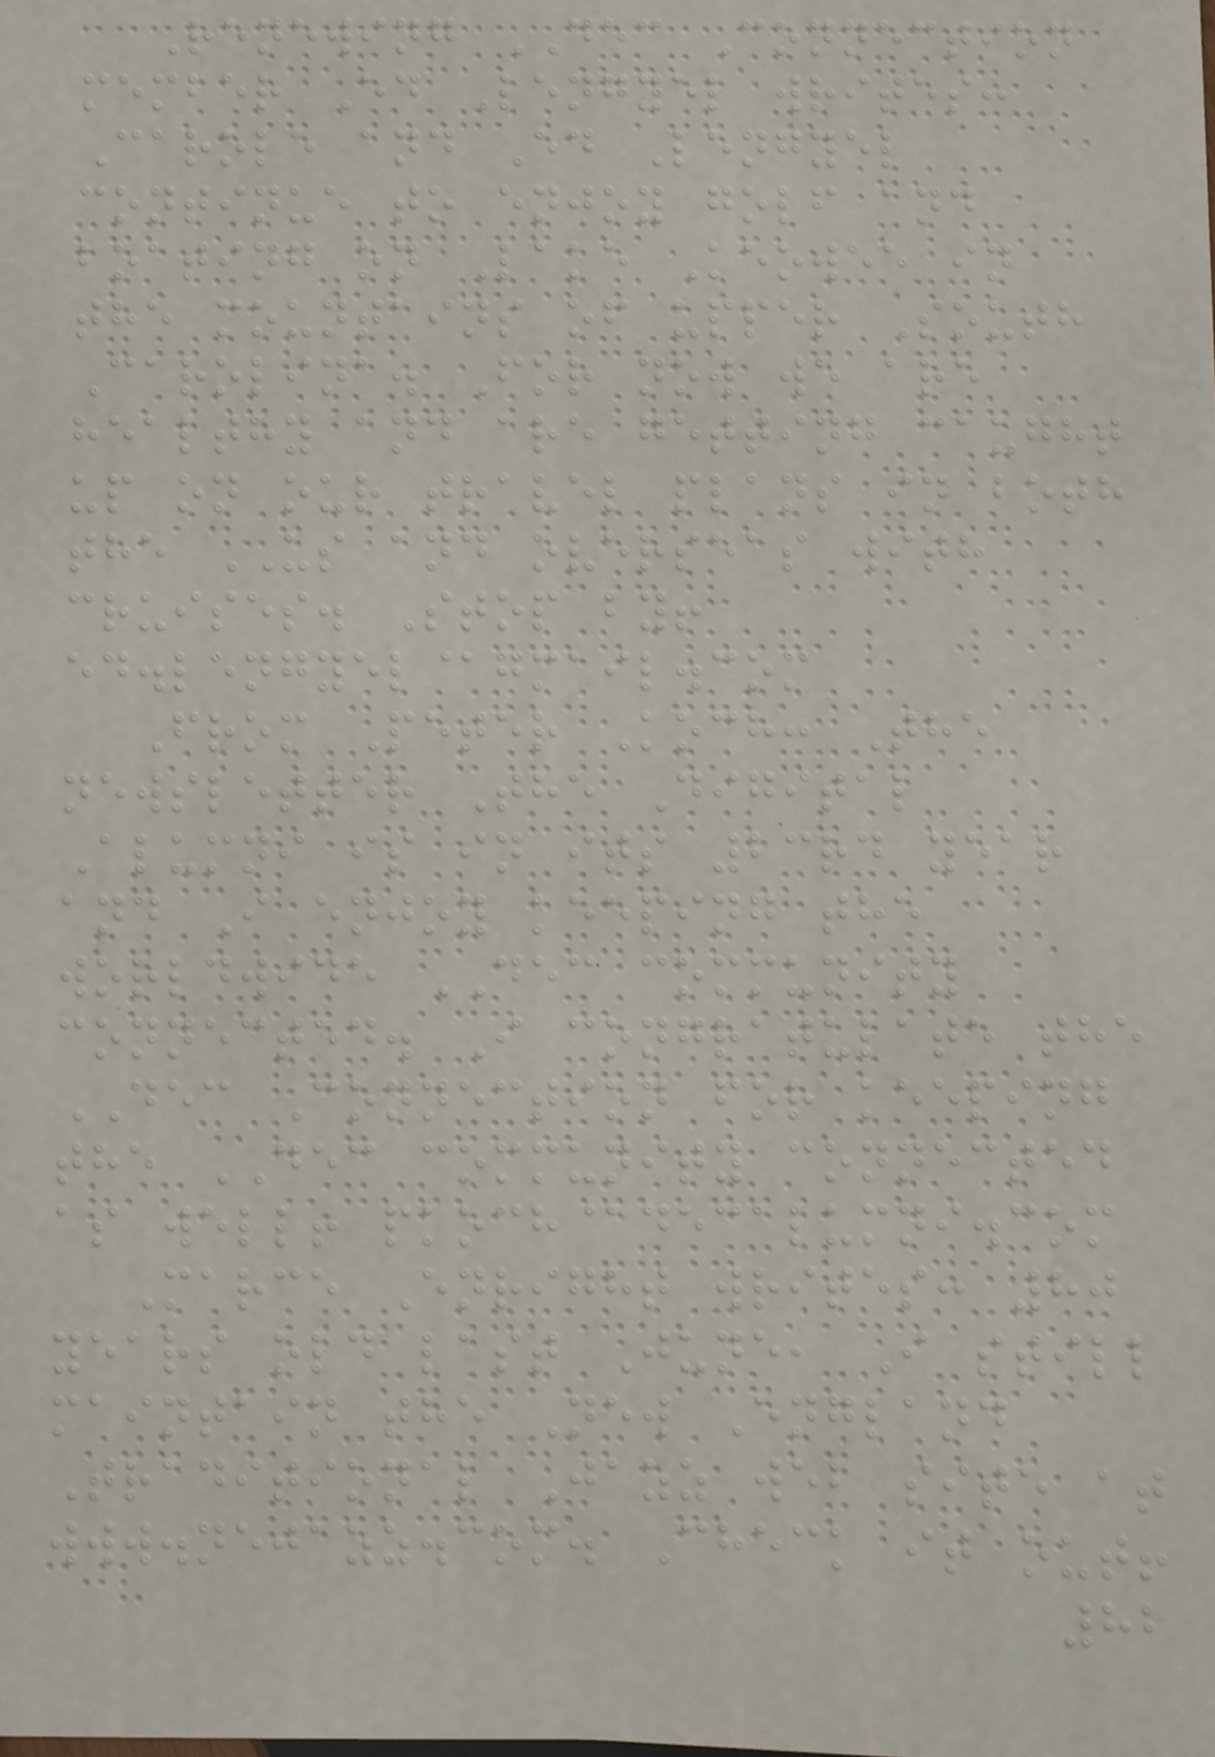Renewing DEC Connection
member Ed Lengyel writes:
Carole and Ed Lengyel
continue to enjoy golf and
boating on Lake Keowee in
the mountains of upper South
Carolina. For now we are
healthy and are getting caught
up on our travel plans in both
the US and overseas with
cruises. Stop by!
ed.lengyel@gmail.com
From Peter Koch: The
newsletter The Digital
Alumni is in its 23rd year
and I enjoy keeping the
worldwide DEC community
connected. I congratulate the
DEC Connection for keeping
the DEC community connected
as well! pkoch@decalumni.com
Marce Enright writes: 80
years old last June, I still
maintain the New England
Traditional Jazz web site at
www.nejazz.com. Check it out!
82
